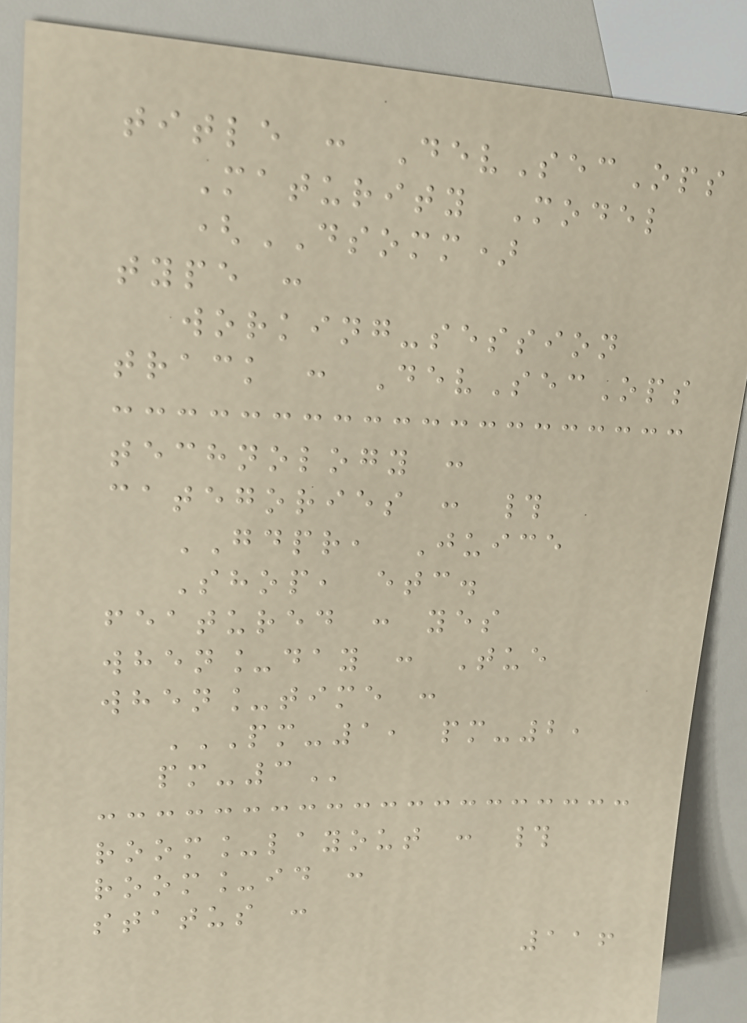title : DevSecOps
Maturity Model
(DSOMM)
type :
working-session
track : DevSecOps
technology :
categories : #
GDPR, Juice
Shop, etc.
featured : yes
when_day : Tue
when_time :
PM-1, PM-2,
PM-3
room_layout : #
room_id :
status :
116
